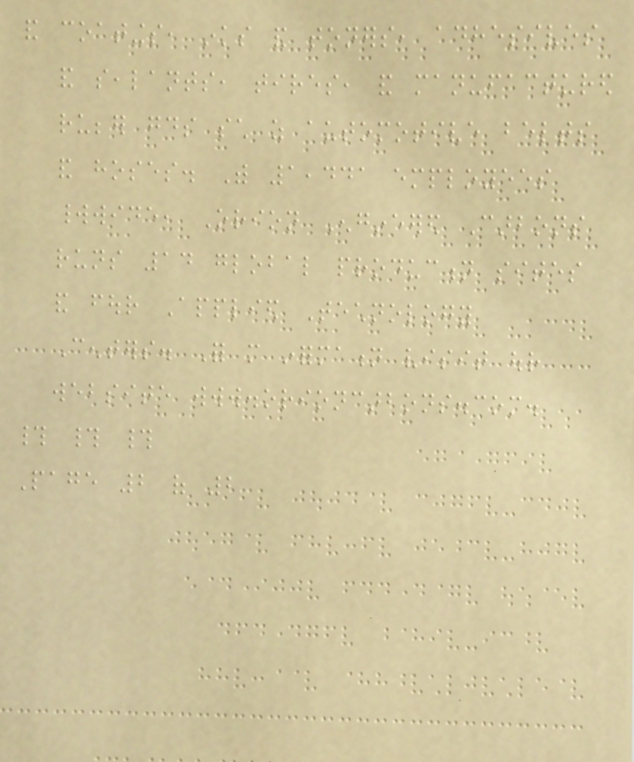and coatings, inks and toners, adhesives
and sealants, tires, and manufactured
rubber goods such as automotive belts
and hoses. With 1,441 employees
worldwide, Orion Engineered Carbons
runs 14 global production sites
and four Applied Technology
Centers. For more information visit our
website www.orioncarbons.com.
# # #
Page 2 of 2
